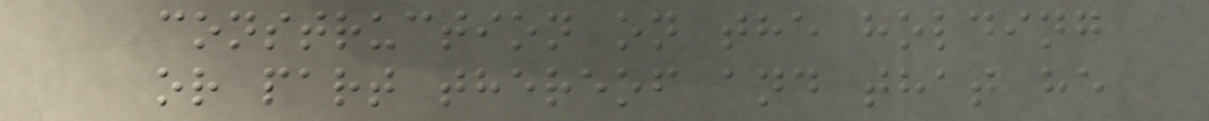construction on the holding
or part thereof and that he
